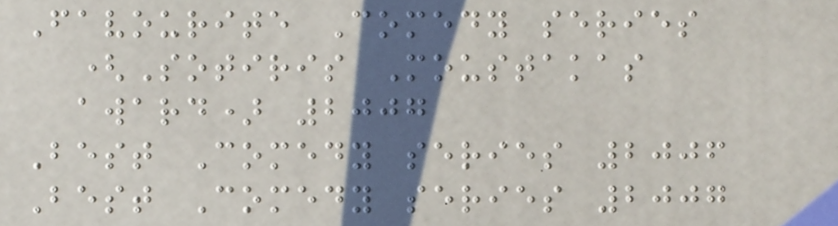Favourite Comedy series
(Sotiris Moustakas
award) 2007
Best Comedy series 2006
Best Comedy series 2007
